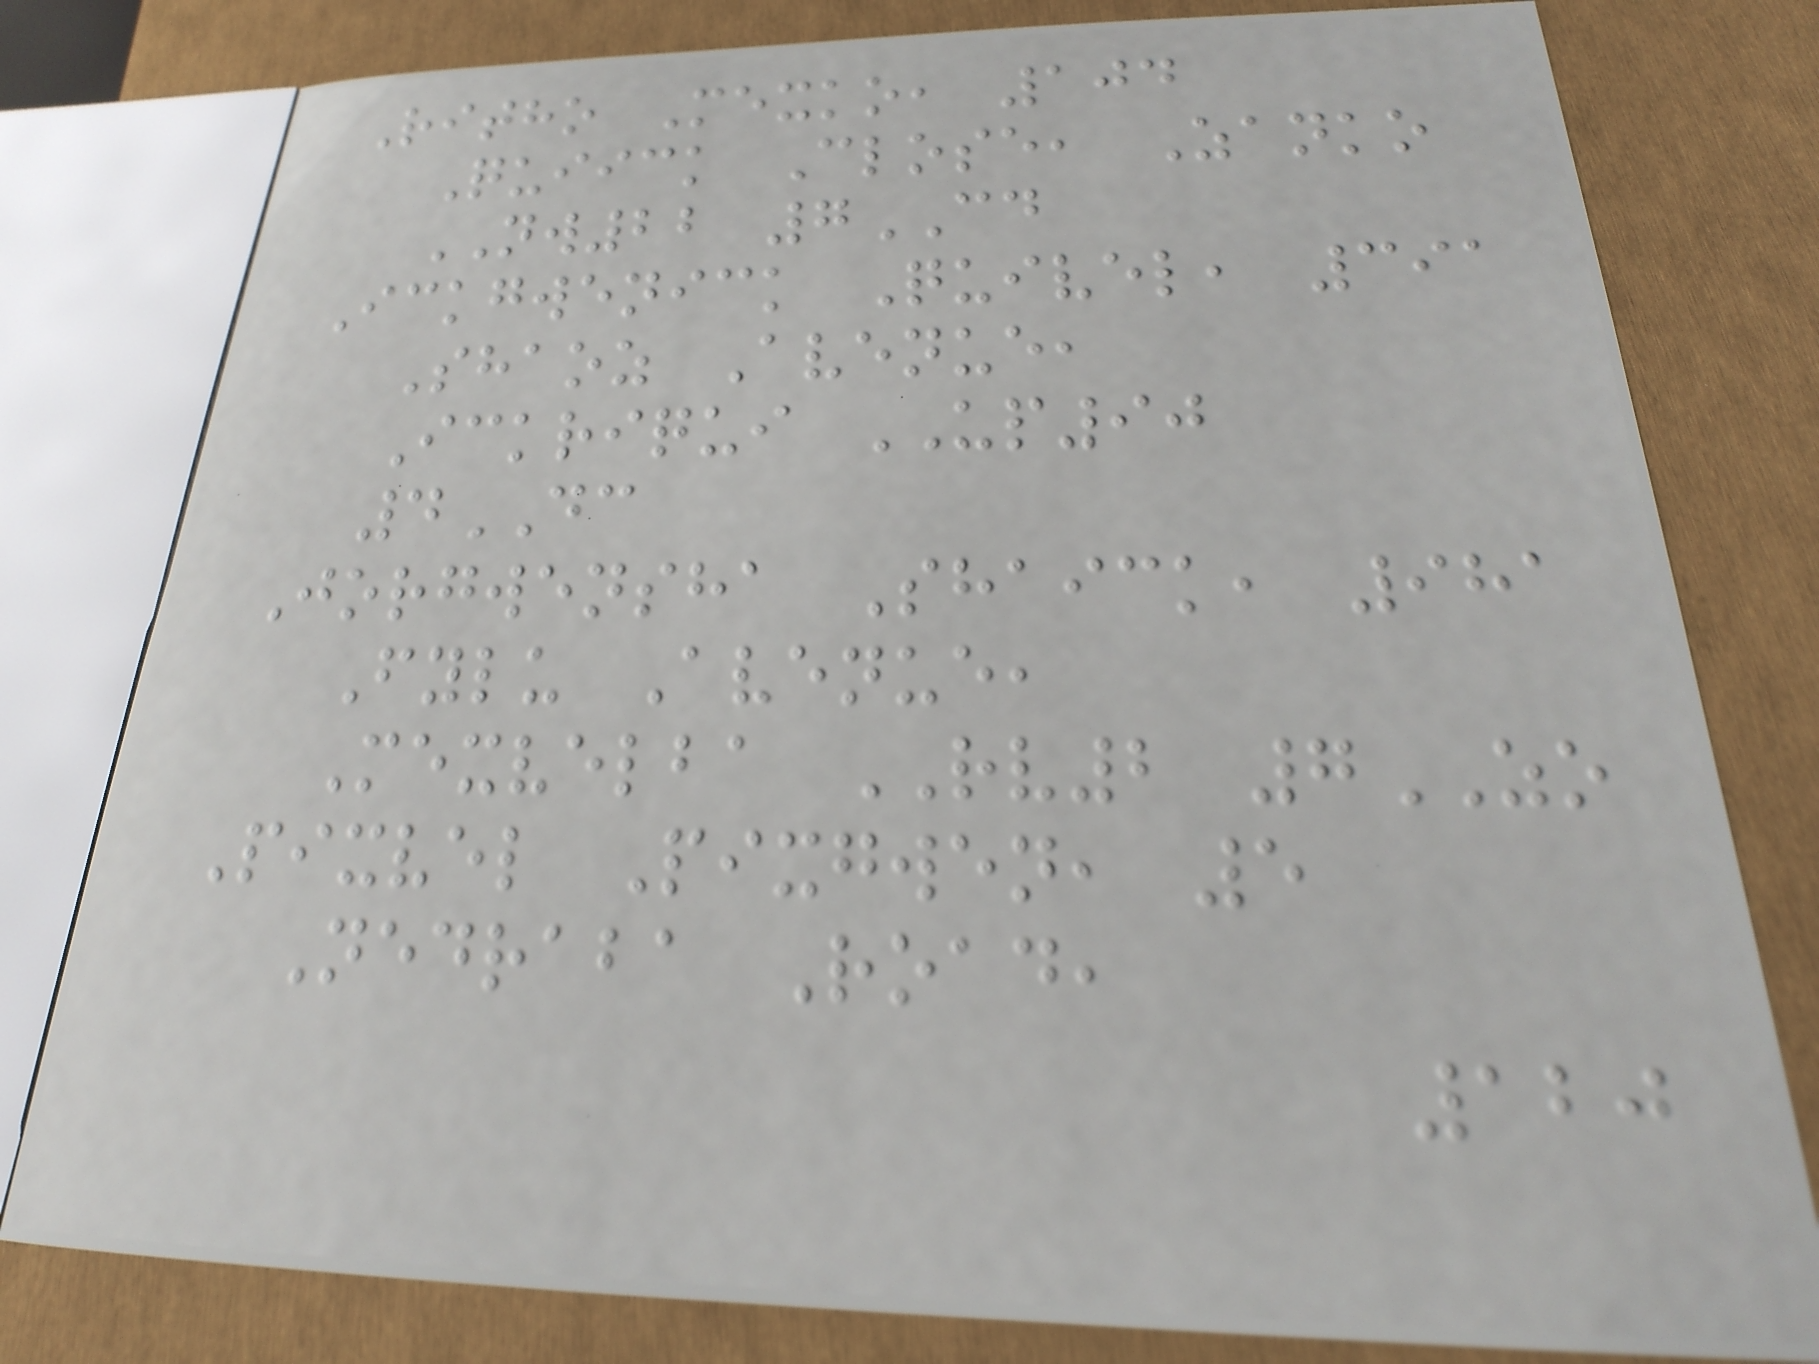Ritho Mexko, 104
Quiick Close, Zanko
NW22 7CD
Ickgwenick Quivel, 391
Shaoz Avenue,
Ickriqui UP90
4DC
Jorgwensha Shaick, 981
Fylu Avenue,
Mexvelba RV2 7ZO
Pixvel Pixgwen, 5
Nedraba Road,
120
